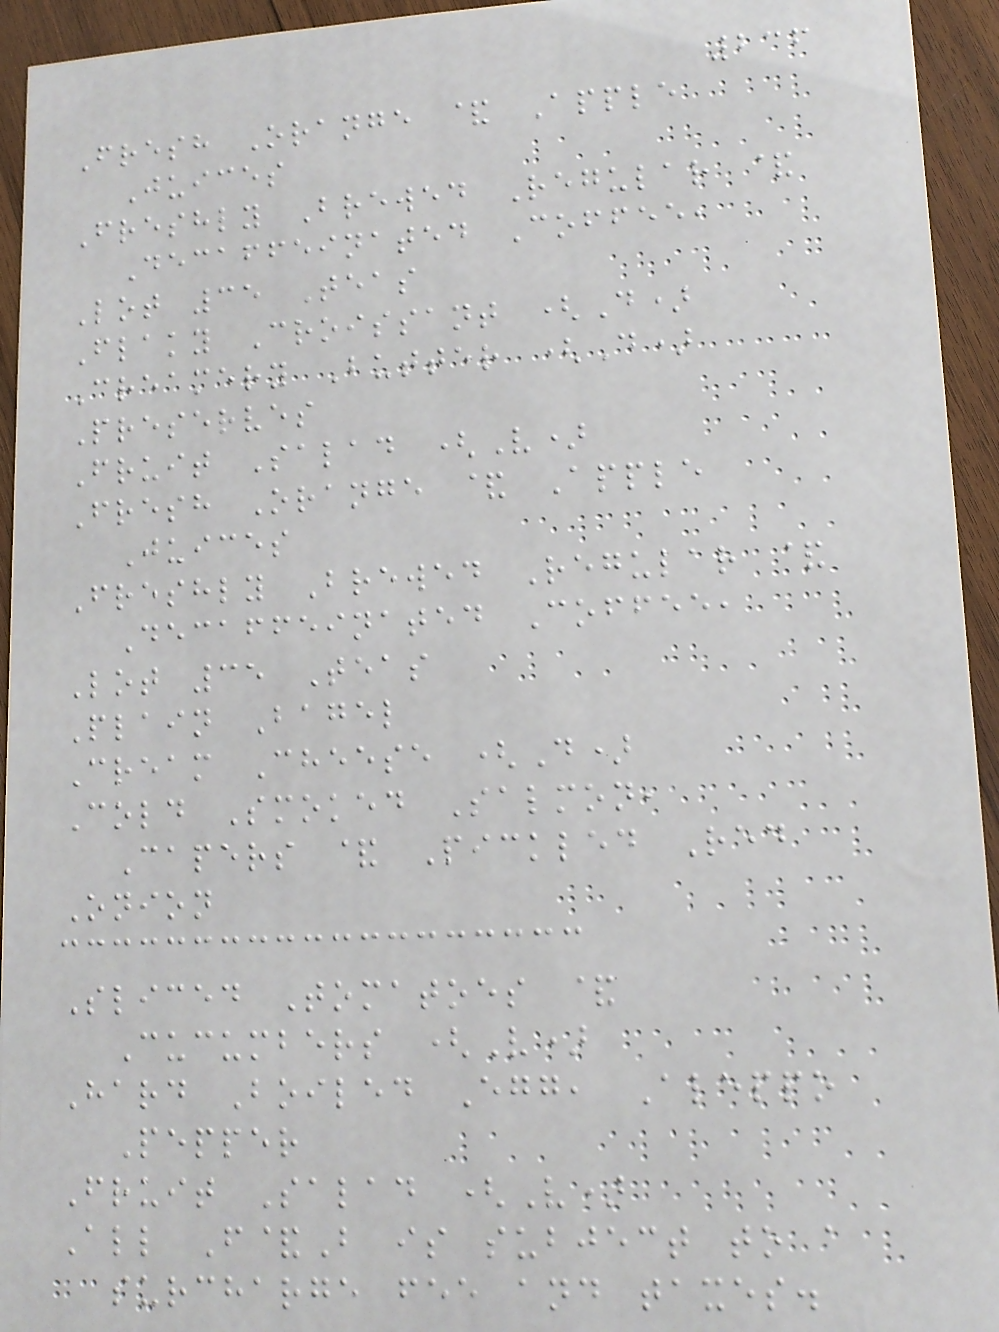236
Fresh Orange & Apple
Juices
Freshly Brewed Regular &
Decaffeinated Coffee,
Lot 35 Teas
Flaky Croissant (D)
Creamery Butter (D)
Preserves
Fruit Salad (V)
Fresh Orange & Apple
Juices
Freshly Brewed Regular &
Decaffeinated Coffee,
Lot 35 Teas
Plain Bagel
Cream Cheese (D)
Cold Smoked Salmon,
Capers & Pickled Red
Onion
Sliced Tomatoes &
Cucumbers (V)
Hard Boiled Egg, Aleppo
Pepper
Fruit Salad (V)
All F&B is subject to a
surcharge fee and taxes.
